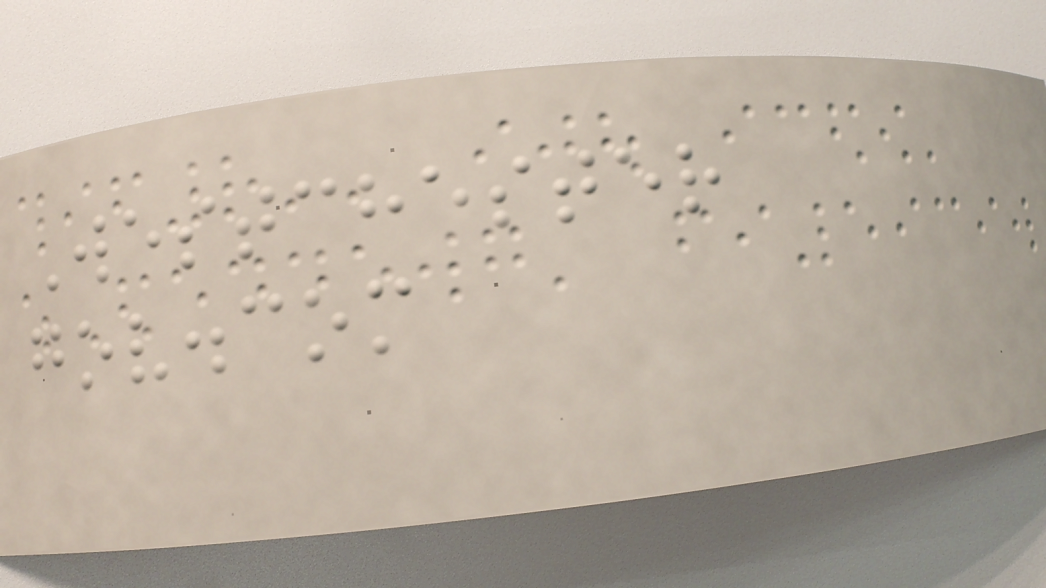Westchester
gov.com
